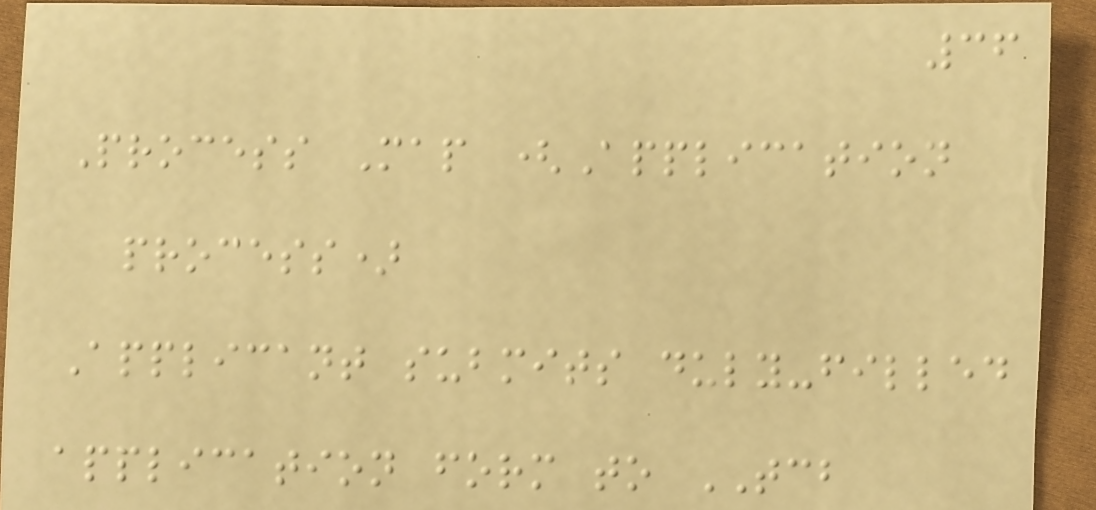36
Process Map (Application
process)
Applicant submits duly-filled
application form to TCB
